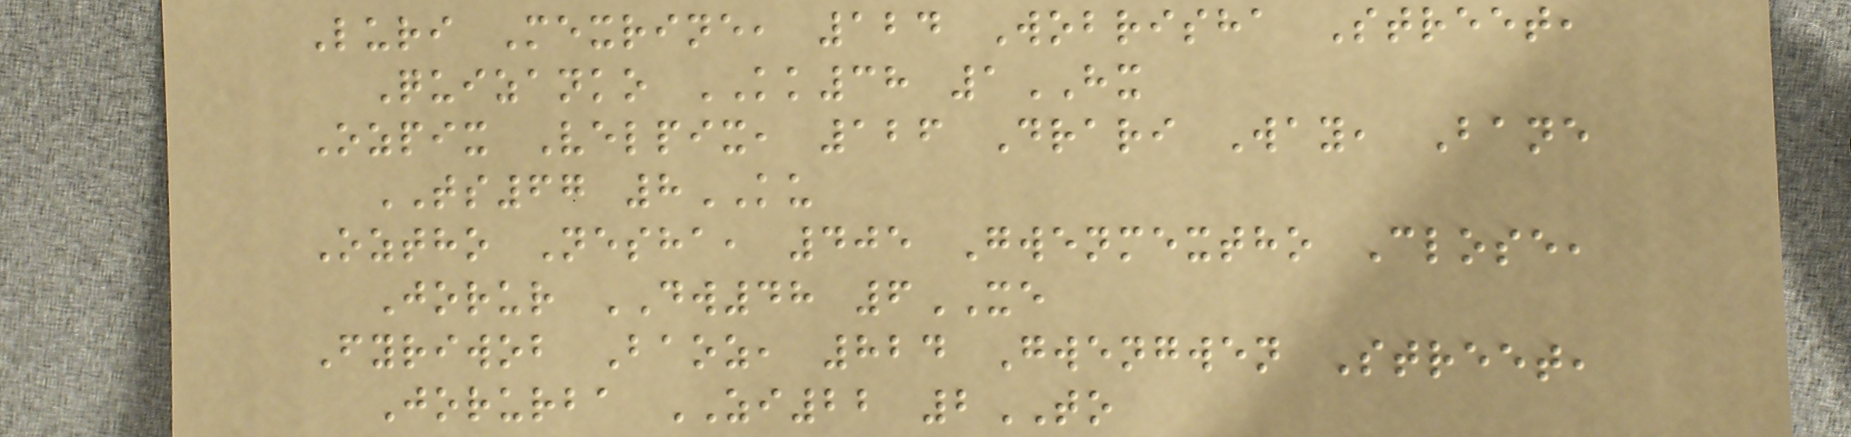Luri Mexrine, 124 Wobrisha Street,
Quizanko KK38 1HX
Ozpix Velpix, 126 Drari Way, Bane
TS67 8KU
Oztho Nesha, 405 Gwenmextho Close,
Jorur DW48 6XE
Fyriwob Baoz, 824 Gwengwen Street,
Jorurba ZI22 2TO
